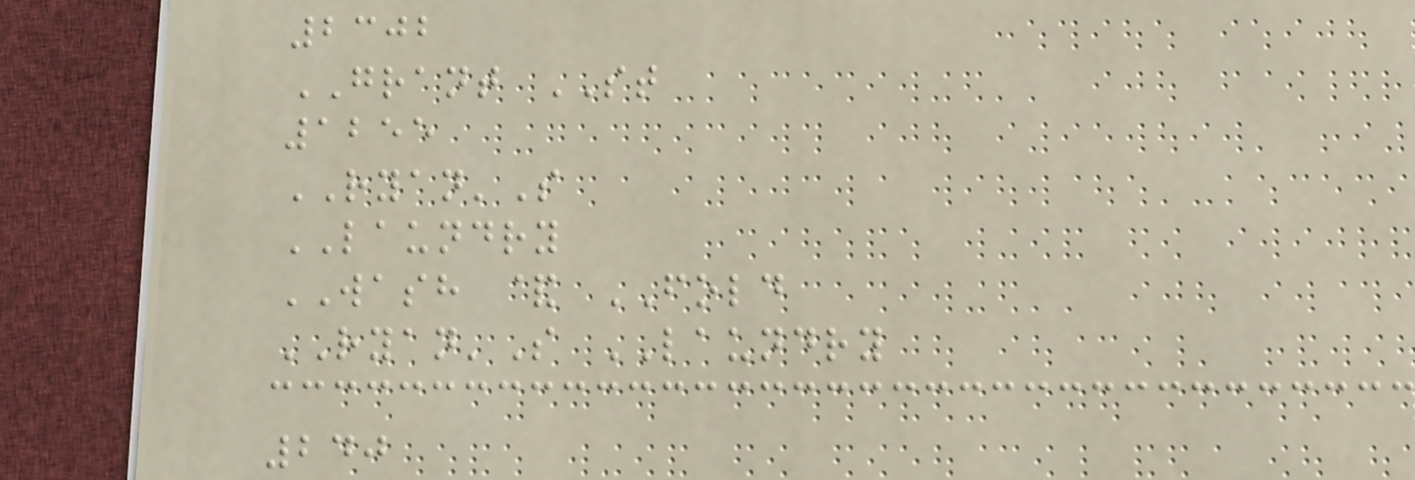2302
GRANT ST
1255
RYAN'S
LAUNDRY
WASH & FOLD
RYAN'S LAUNDRY
240
